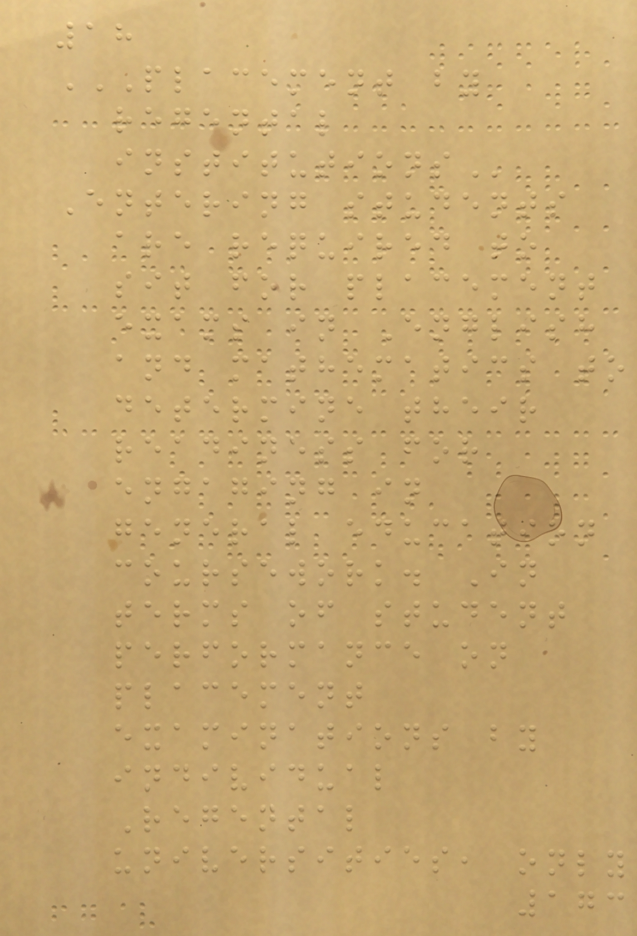18
PLACEMENT BY
REGENTAL
INSTITUTIONS
Entering students
are required to
sit for placement
exams in English
and mathematics to
determine their
readiness for
engaging in
general education
coursework. In
terms of student
performance on
placement
examinations by
individual
Regental
universities, only
173
